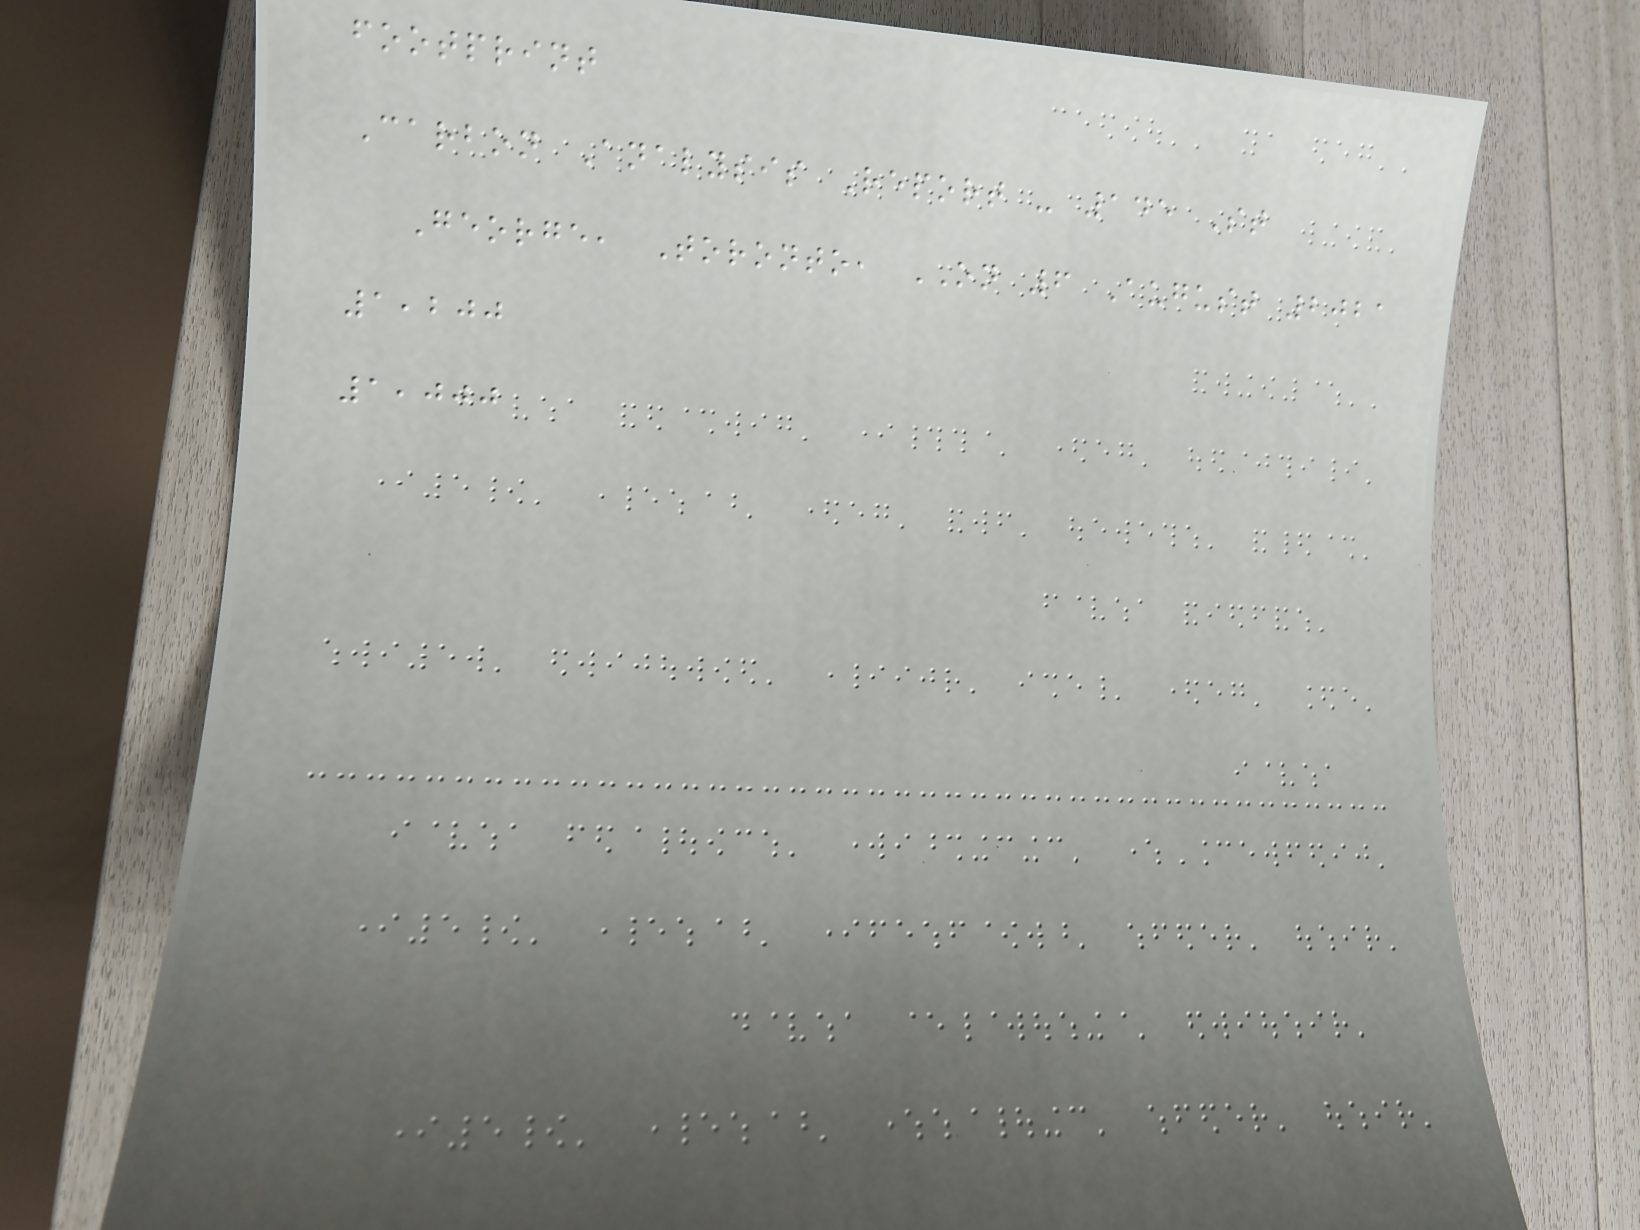footprint
Carbon Analysis Report - 145 St
George, Toronto, ON 6 August 2021
1,200
1,000
